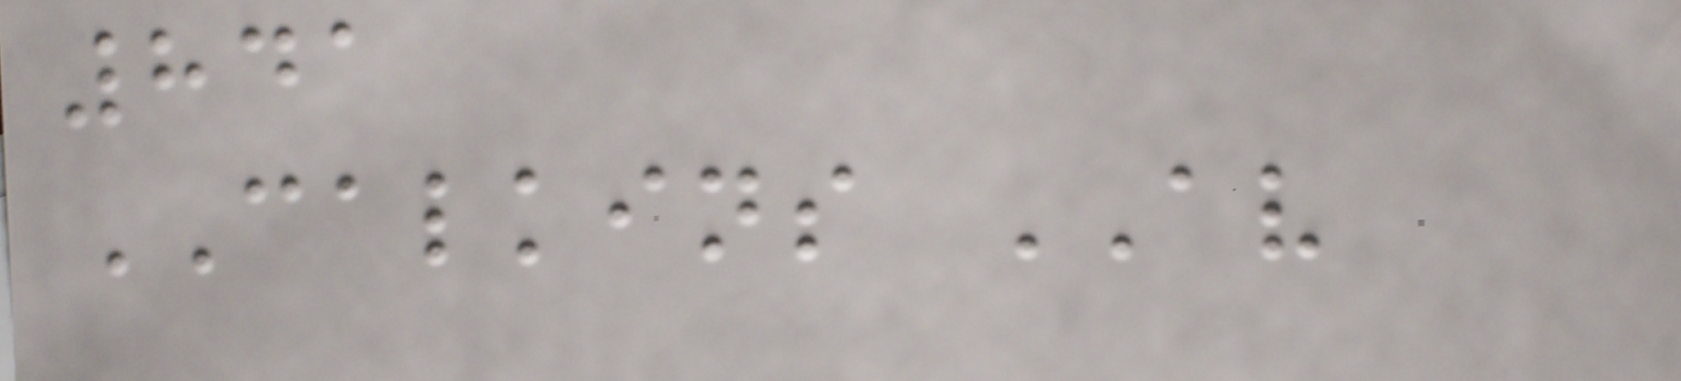841
CALKINS AV
